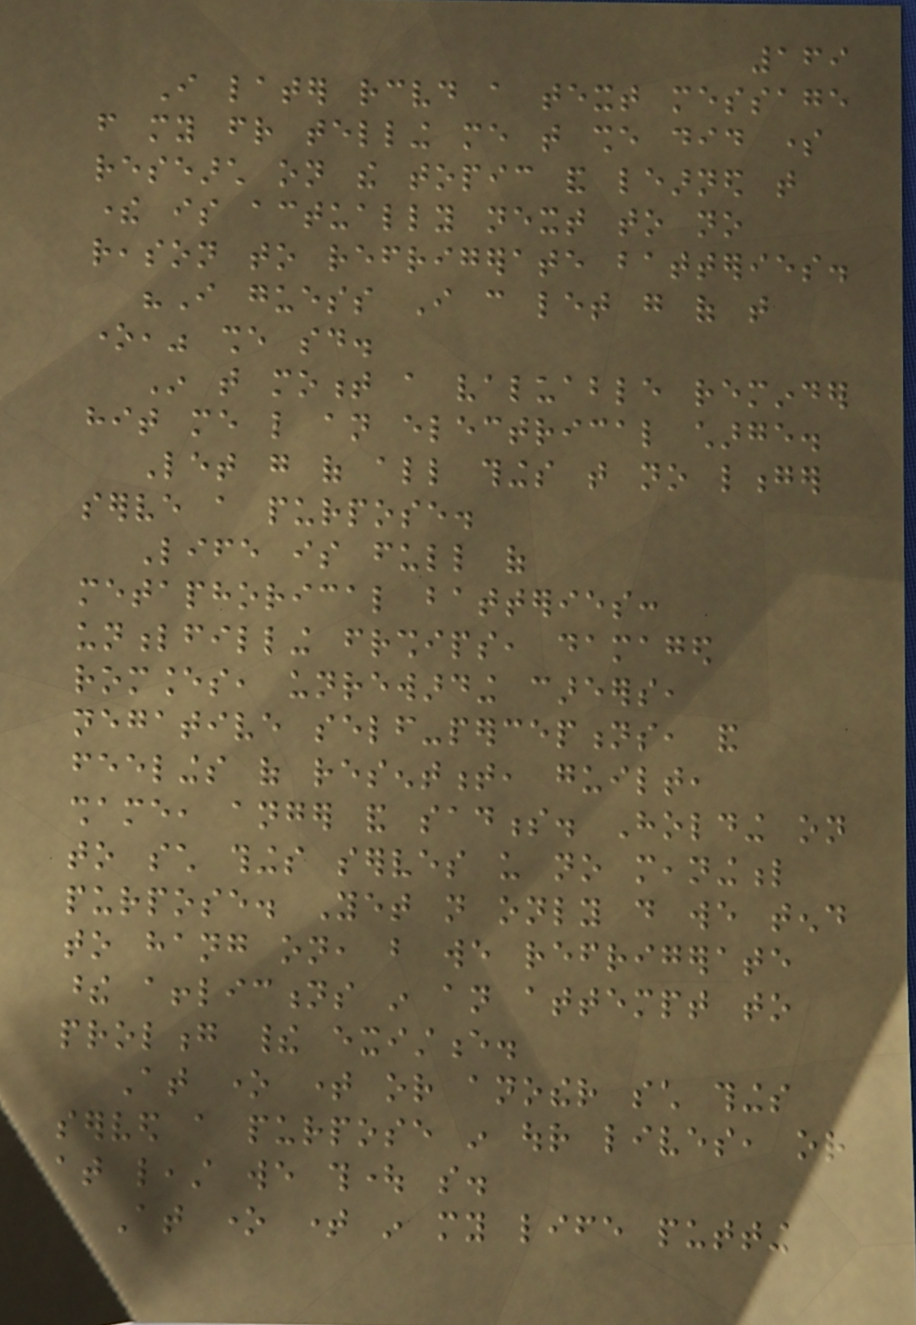169
I later received a text message
from my friend telling me that she did some
research on the topic and learned that
there is actually next to no
reason to refrigerate batteries.
"I guess I can let go of that
one," she said.
In that moment a valuable reminder
hit me like an electrical charge.
Let go of all things that no longer
serve a purpose.
Life is full of
metaphorical batteries:
unfulfilling friendships, damaged
romances, unrewarding careers,
negative self-perceptions, and
feelings of resentment, guilt,
shame, anger and sadness. Holding on
to such things serves us no meaningful
purpose. Yet not only do we tend
to hang on, but we refrigerate
these afflictions in an attempt to
prolong their existence.
At one time or another such things
served a purpose in our lives, or
at least we thought so.
At one time in my life putting
